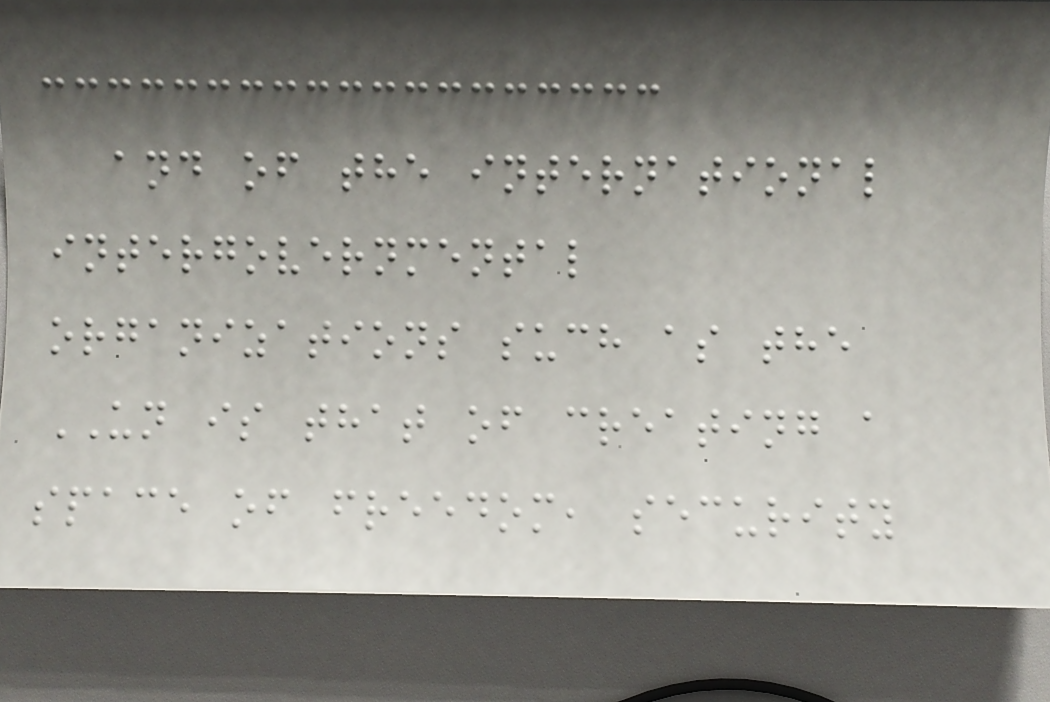and of the international
intergovernmental
organizations such as the
UN is that of creating a
space of freedom, security
